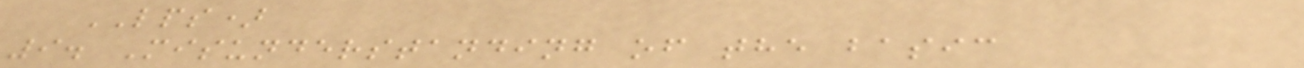LPS)
9. Misunderstanding of the basic
